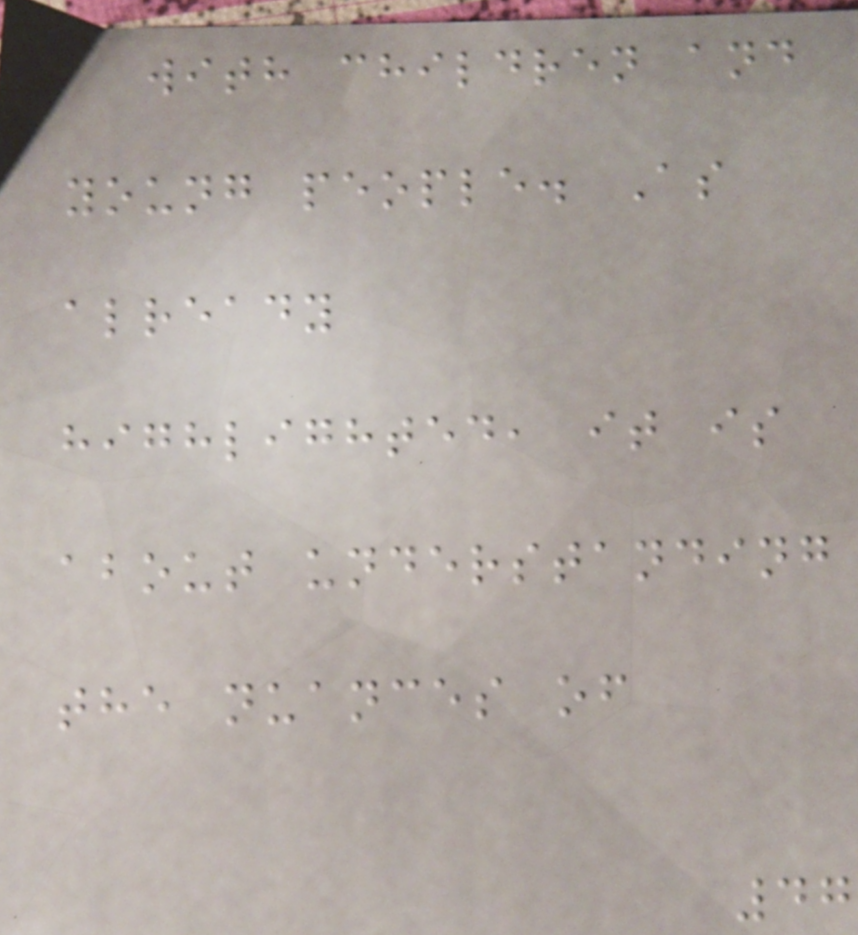with children and
young people. As
already
highlighted, it is
about understanding
the nuances of
47
